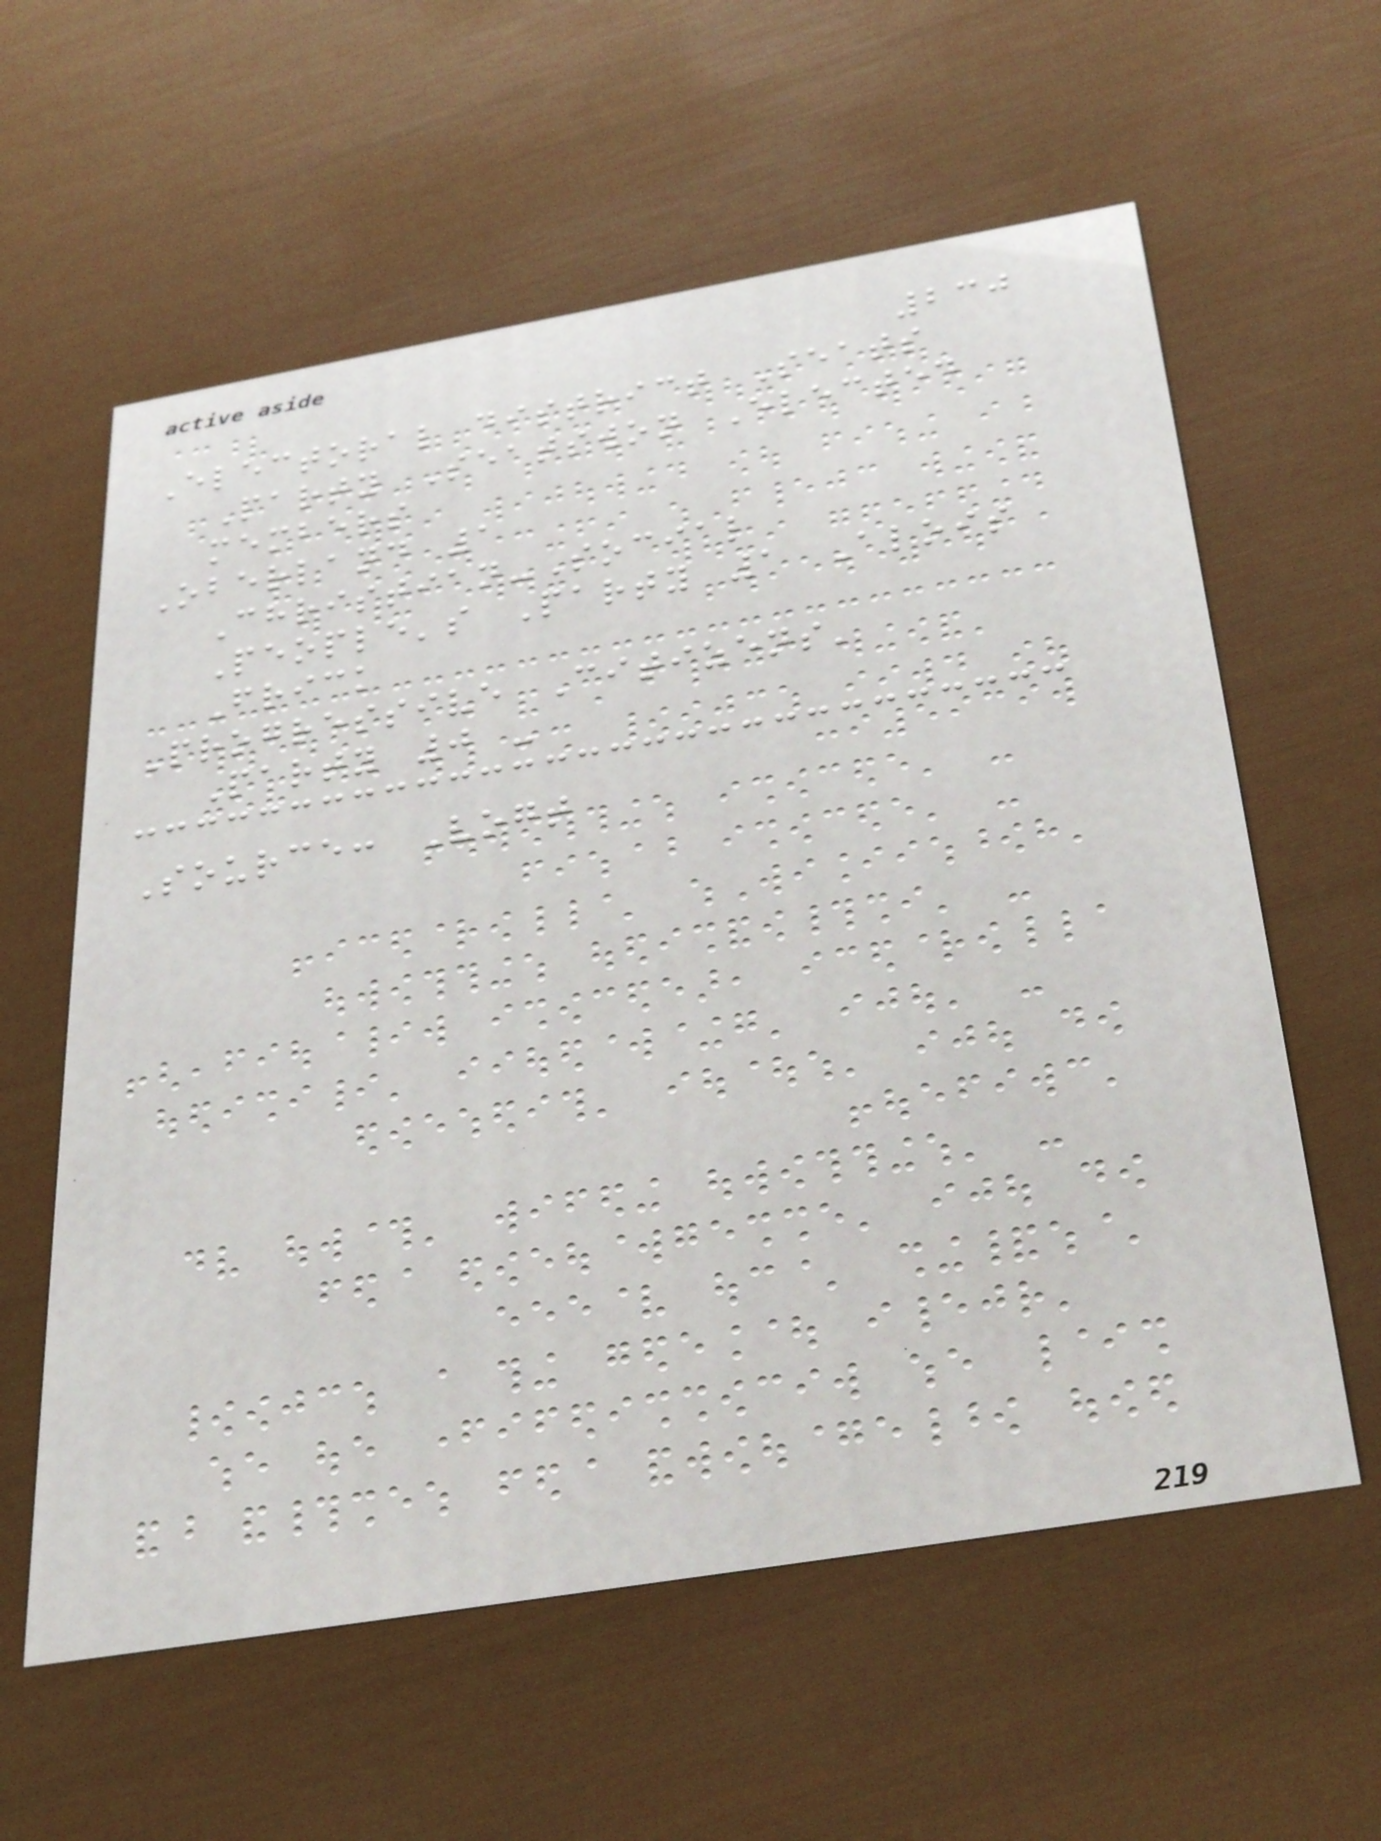230
Electoral district Seats
Party Seatswon Elected
members
Oberland 1
Christian-Social
People's Party 1 Alois
Frick
Progressive Citizens'
Party 0 -
Source: Vogt
